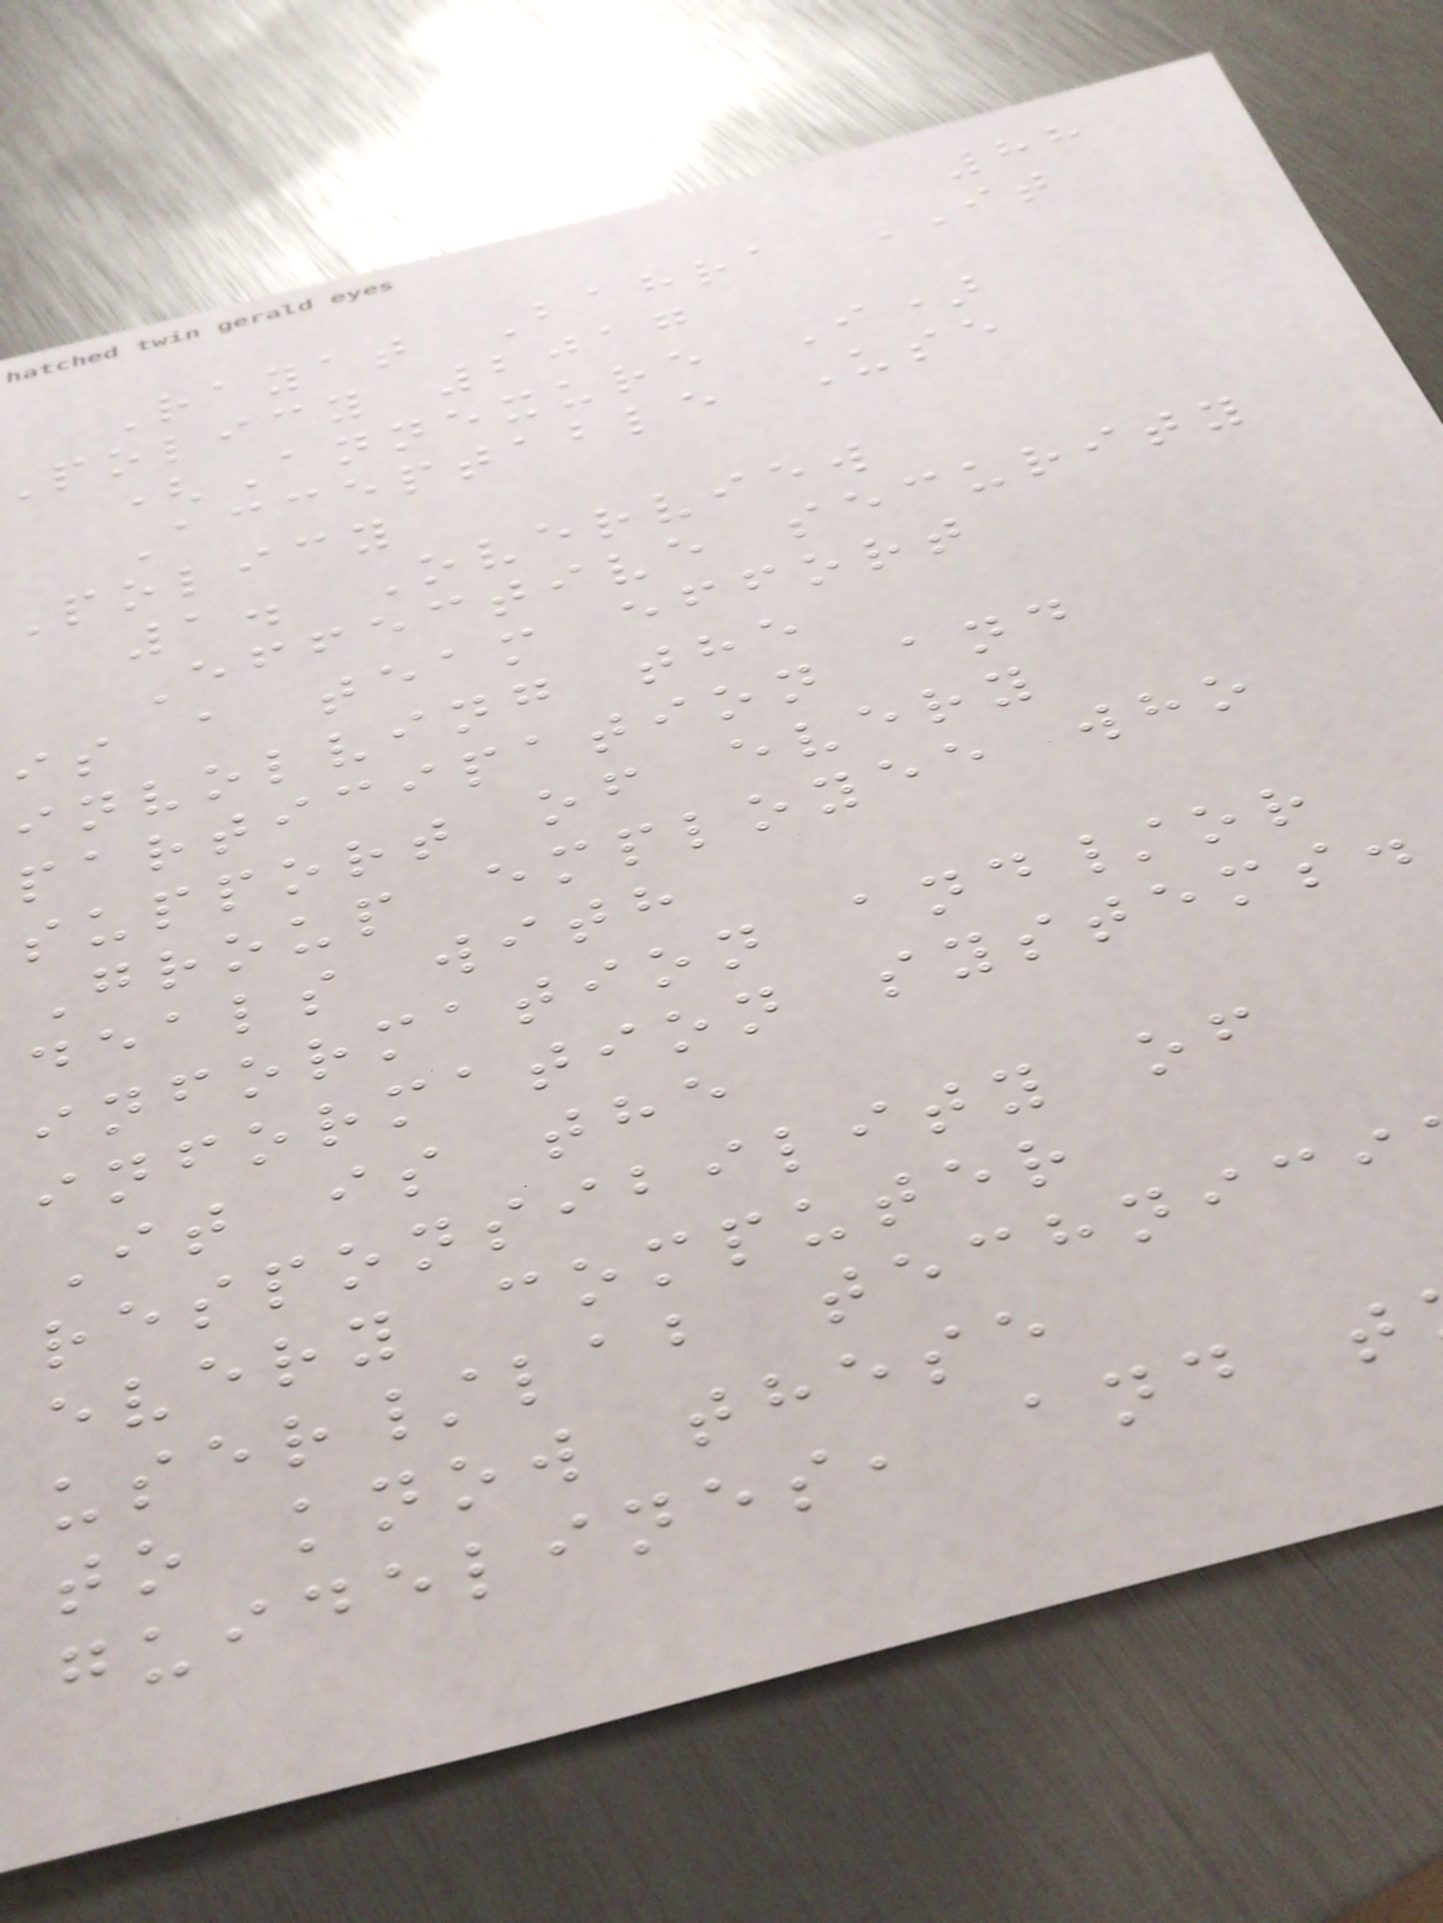88
Rayat Bahra IT
policy 2017
(Annexure I)
Acceptable Use
Policy
1. Overview
Effective security
is a team effort
involving the
participation and
support of every
Group employee who
deals with
information and/or
information systems.
It is the
responsibility of
every computer
user/lab technici
to know these
guidelines, and t
